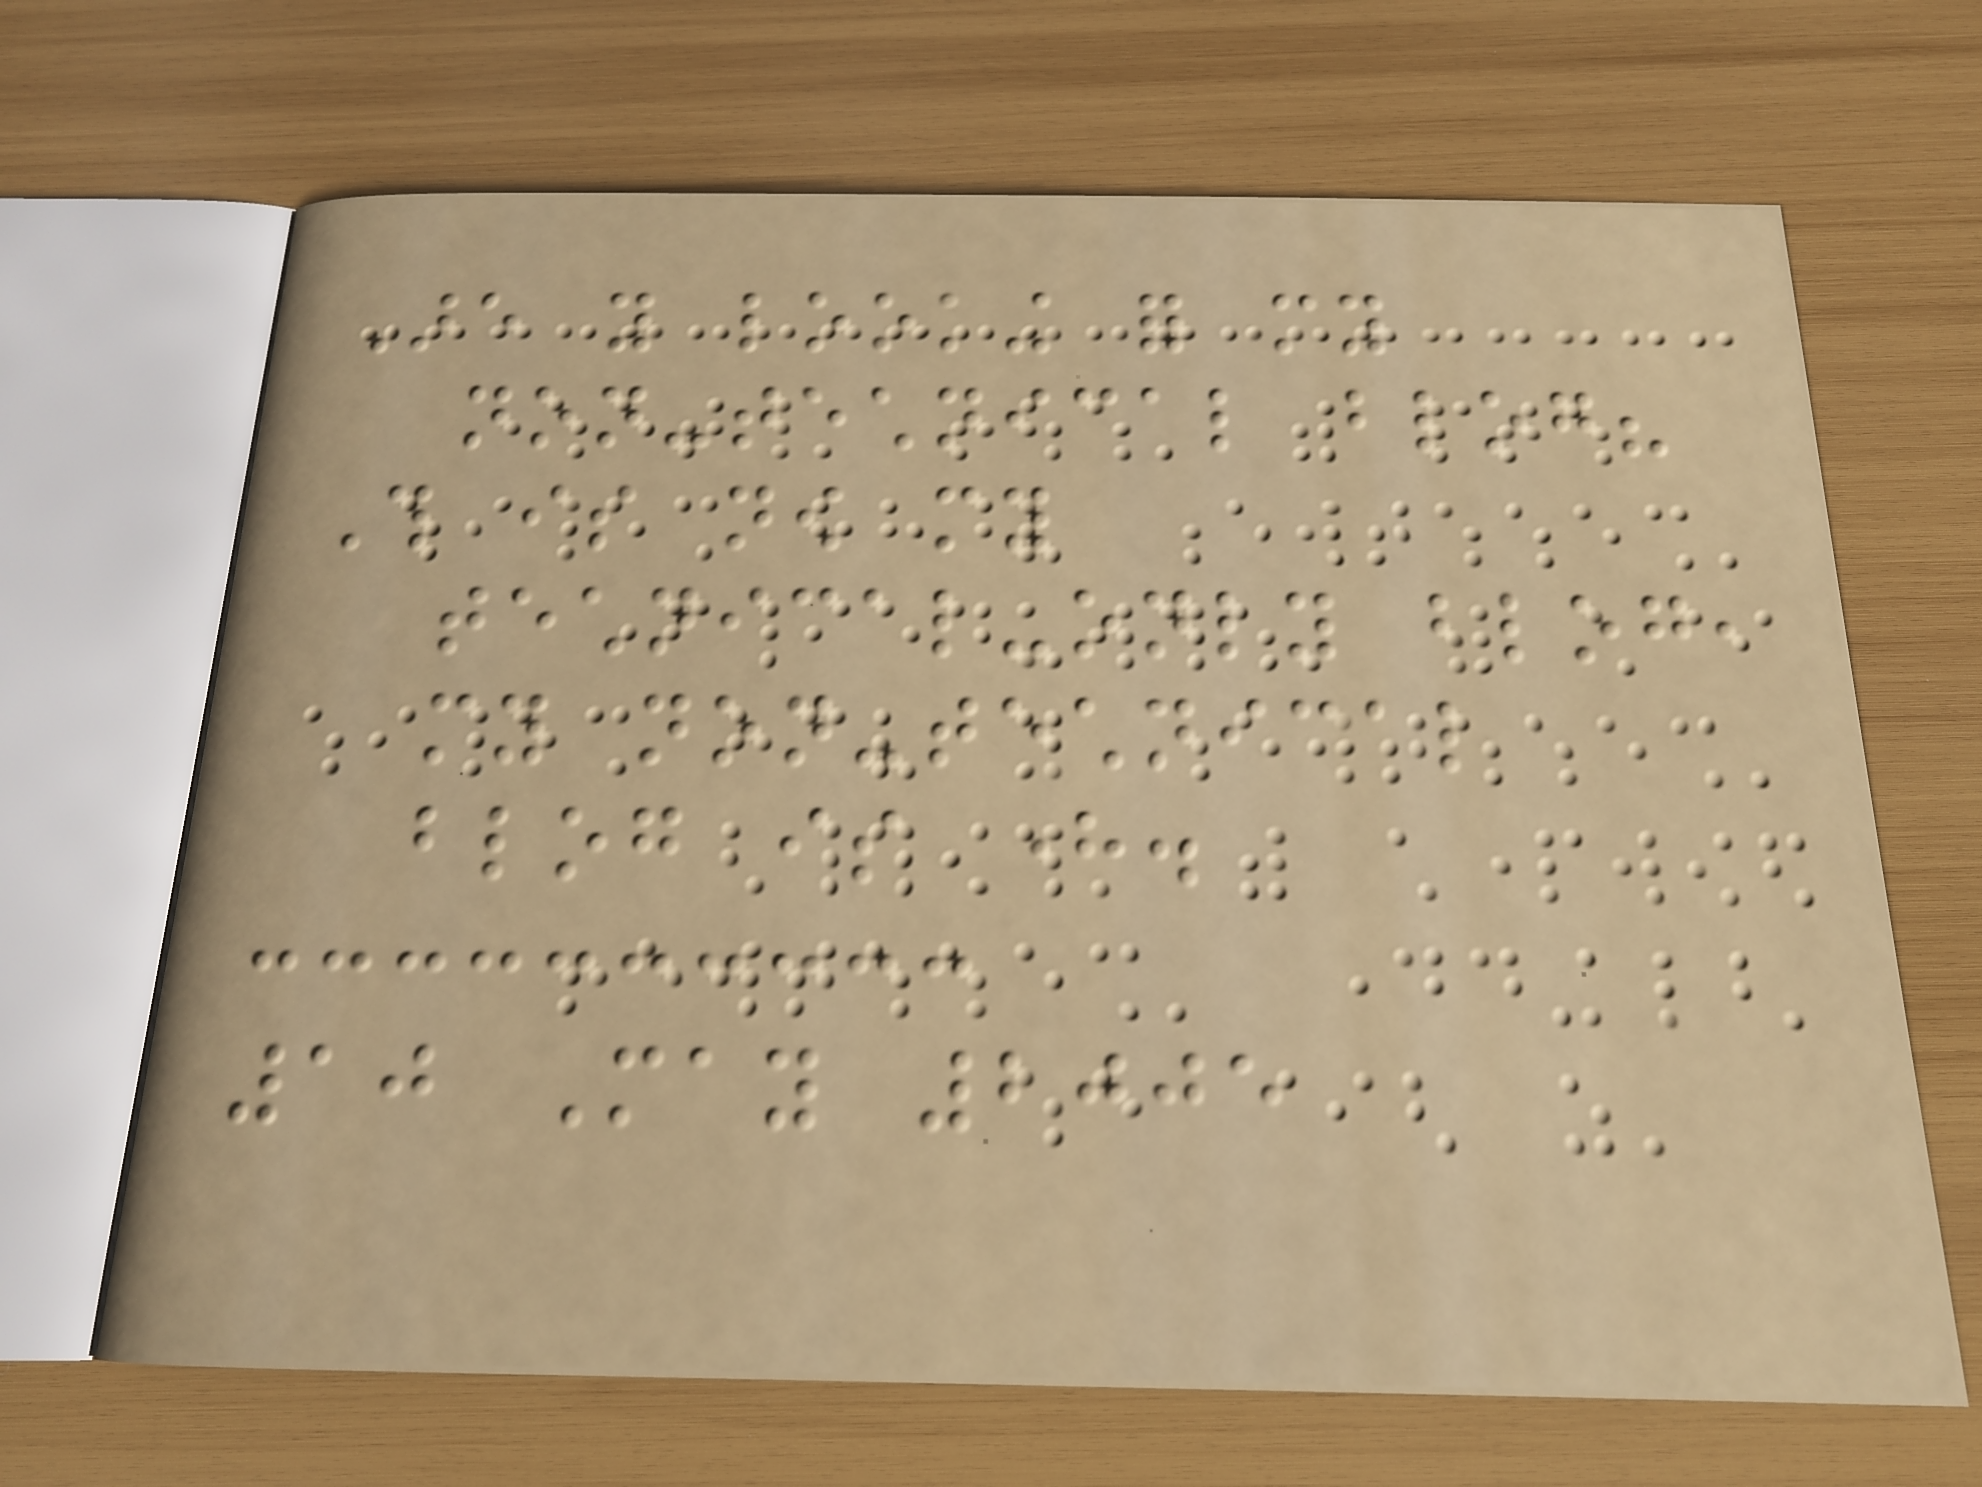Are you looking for my
non-technical blog?
This is now my
technical-only blog,
my non-technical
blog is here.
10 May 2005
